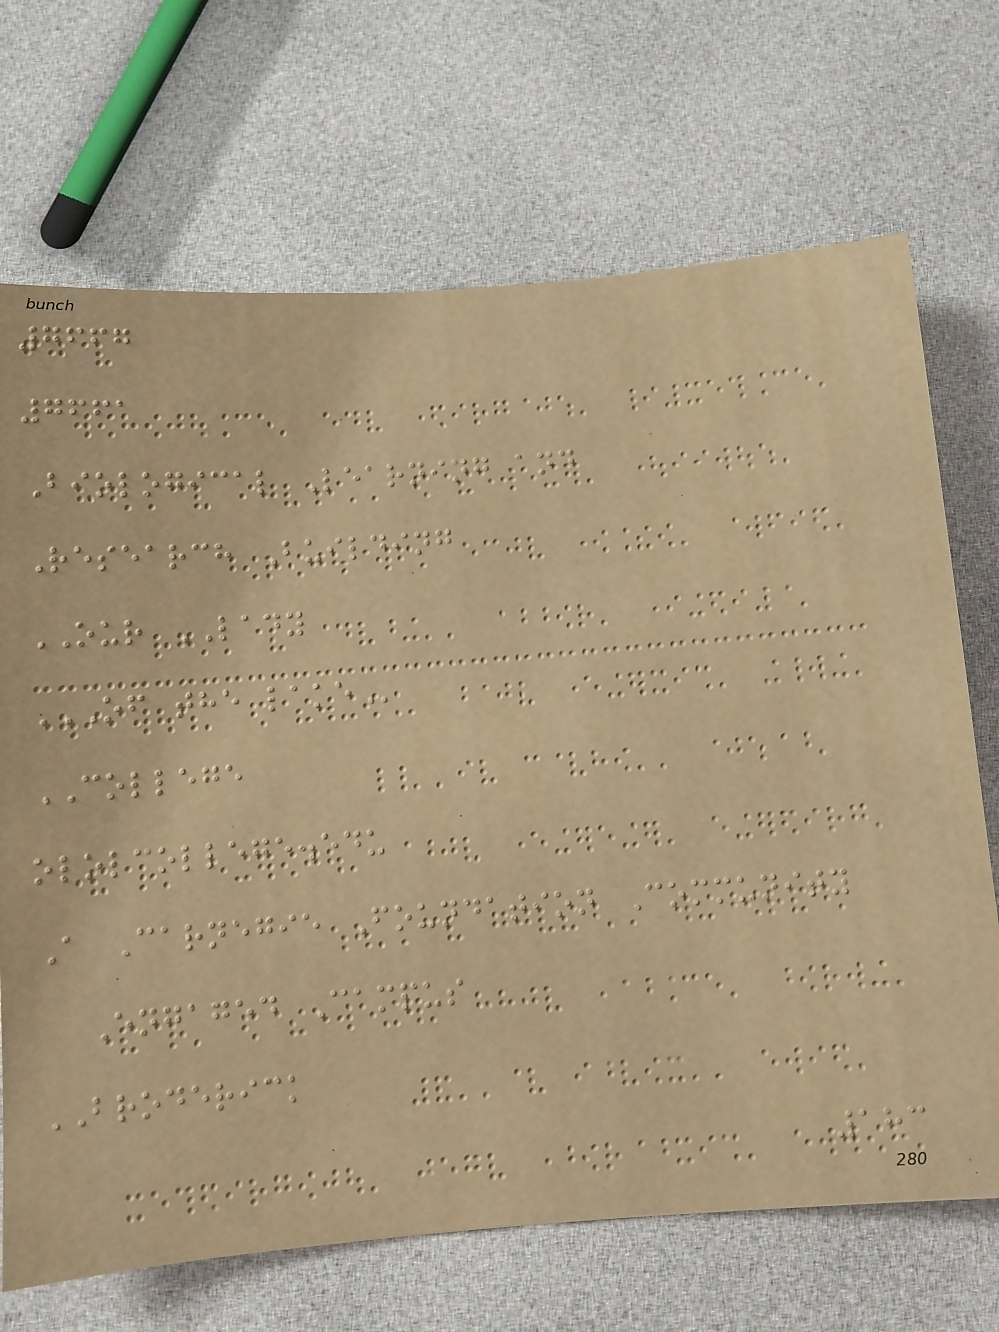7667
7661
Biological Learning and
Research Building
OUR LADY
OF THE LAKE
COLLEGE
ololcollege.edu
A Carnegie Foundation Community
Engaged Campus
BRODERICK
183
